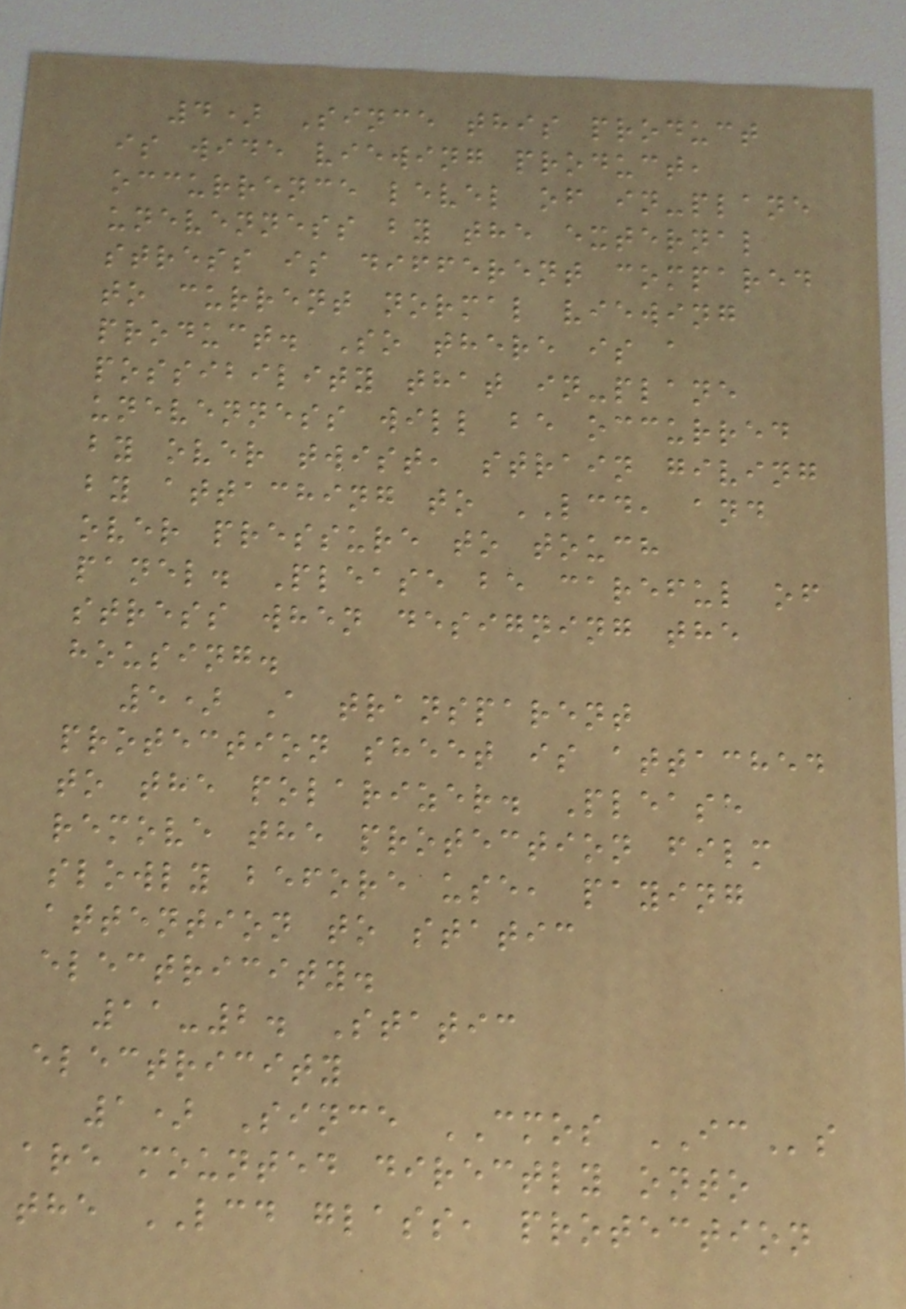4) Since this product
is wide viewing product,
occurrence level of in-plane
unevenness by the external
stress is different compared
to current normal viewing
product. So there is a
possibility that in-plane
unevenness will be occurred
by over twist, strain giving
by attaching to LCD, and
over pressure to touch
panel. Please be careful of
stress when designing the
housing.
5) A transparent
protection sheet is attached
to the polarizer. Please
remove the protection film
slowly before use, paying
attention to static
electricity.
11-2. Static
electricity
1) Since CMOS ICs
are mounted directly onto
the LCD glass, protection
